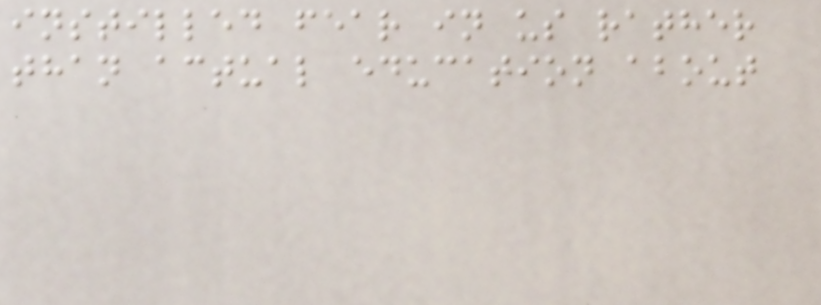instilled fear in us rather
than actual education about
